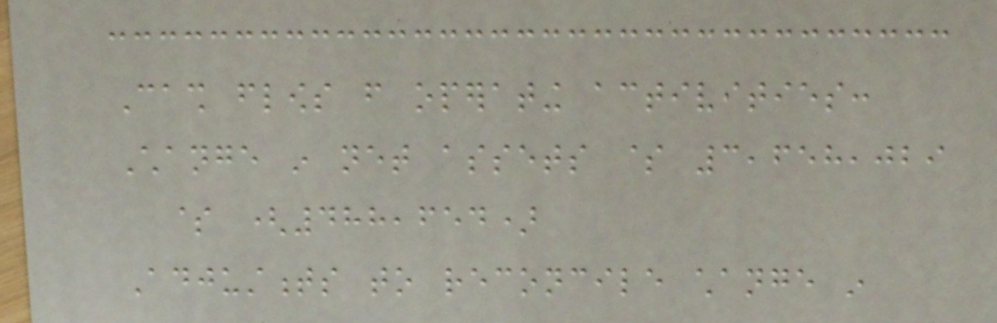Cash flows from operating activities:
Change in net assets $ 3,658,029
$ (488,654)
Adjustments to reconcile change in
